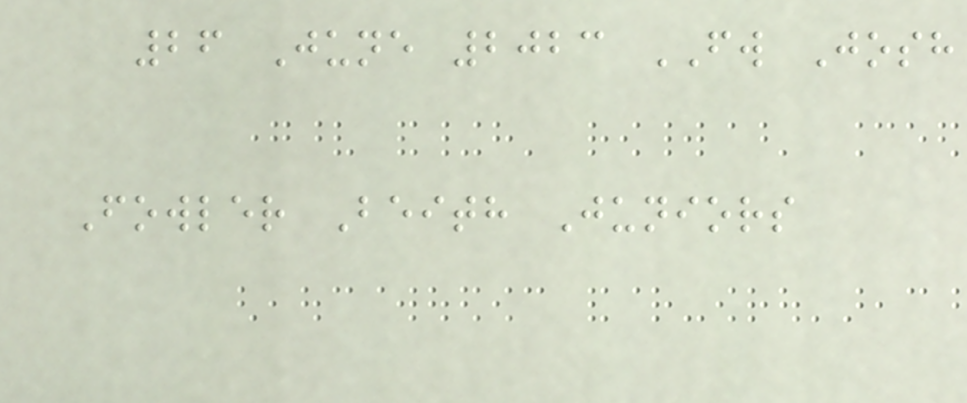26 June 2023 FW Josh
Fowler Beith Juniors
